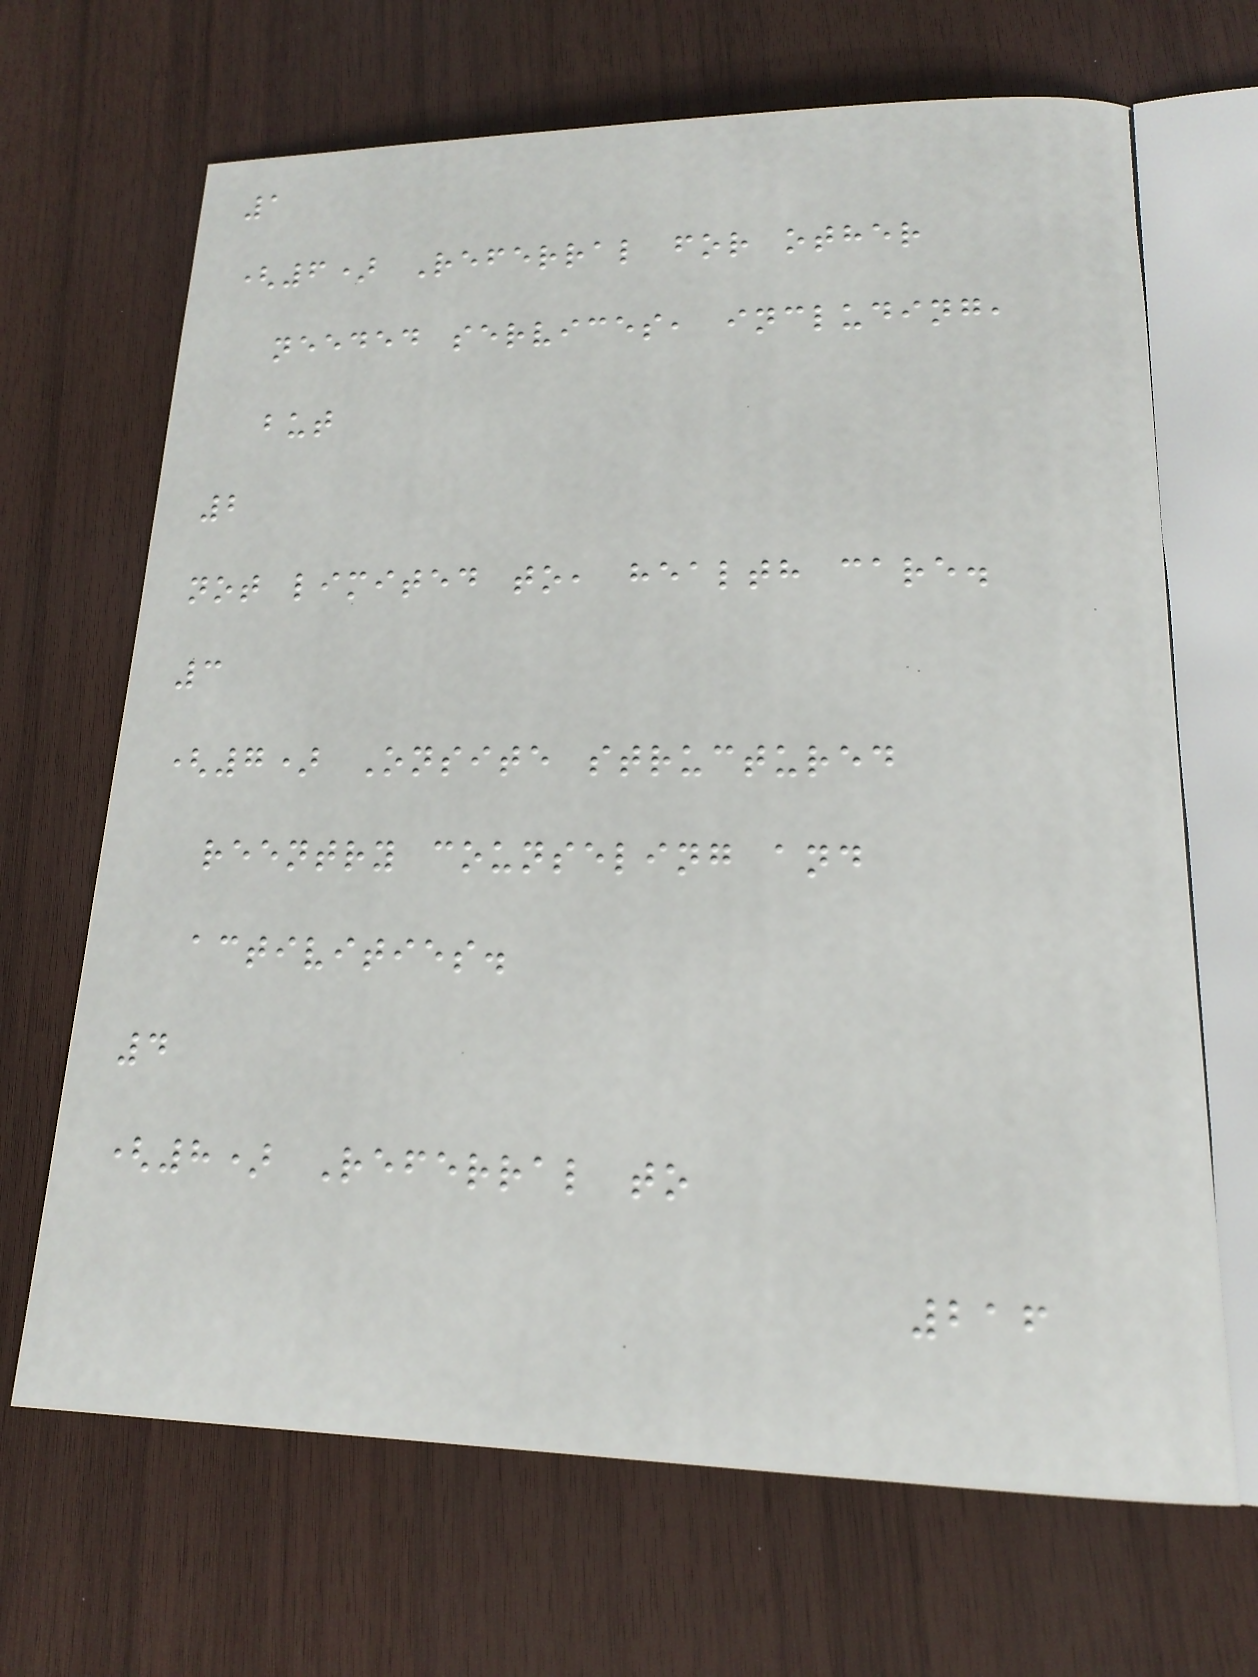1
(6) Referral for other
needed services, including,
but
2
not limited to, health care.
3
(7) Onsite structured
reentry counseling and
activities.
4
(8) Referral to
216
